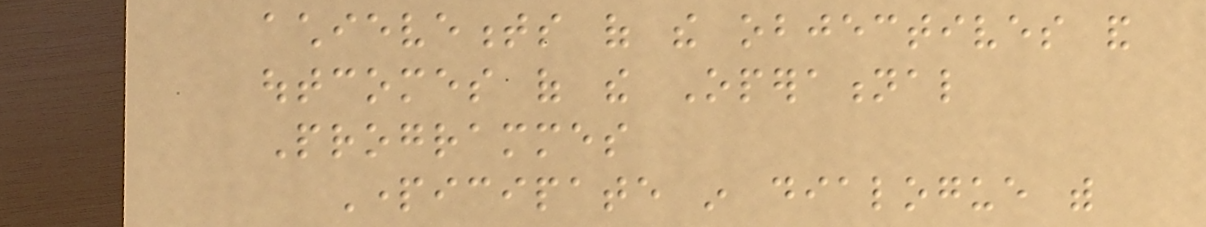achievements of the objectives and
outcomes of the Operational
Programmes
Participate in dialogue with
